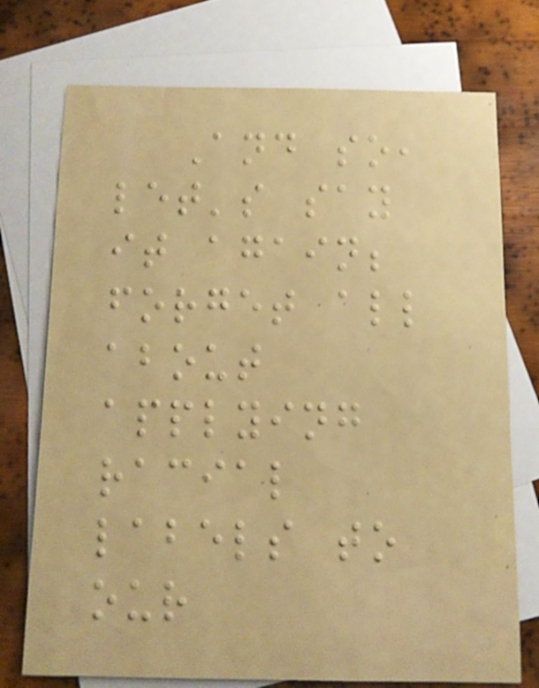And so,
let's say
it again;
forget all
about
applying
racial
labels to
our
